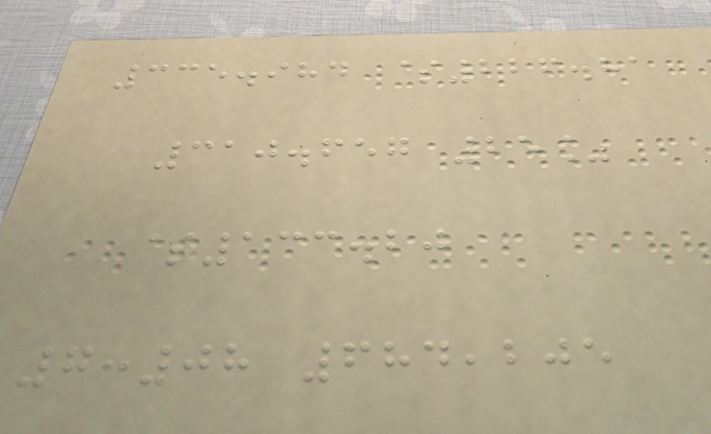335.984 $226.81
310.657 25%
$133.20
7:08 684,205
